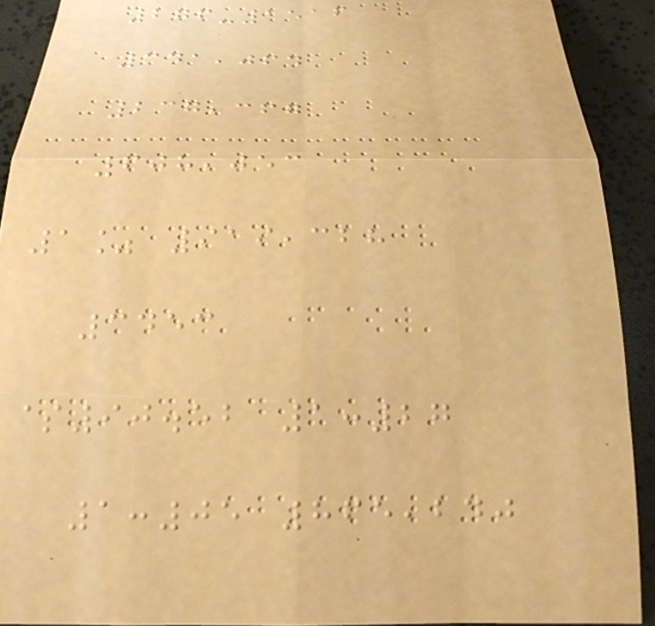276-1516
341,064
237,367
608,053
1% 919,328
3453
$90.52 1:27
1:05 865,240
